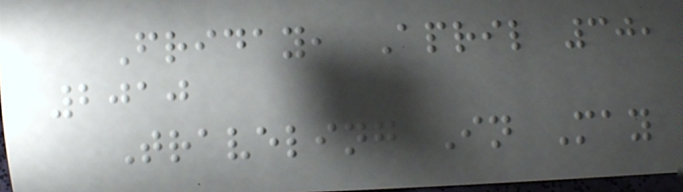Friday, April 30,
2010
Traveling In May
